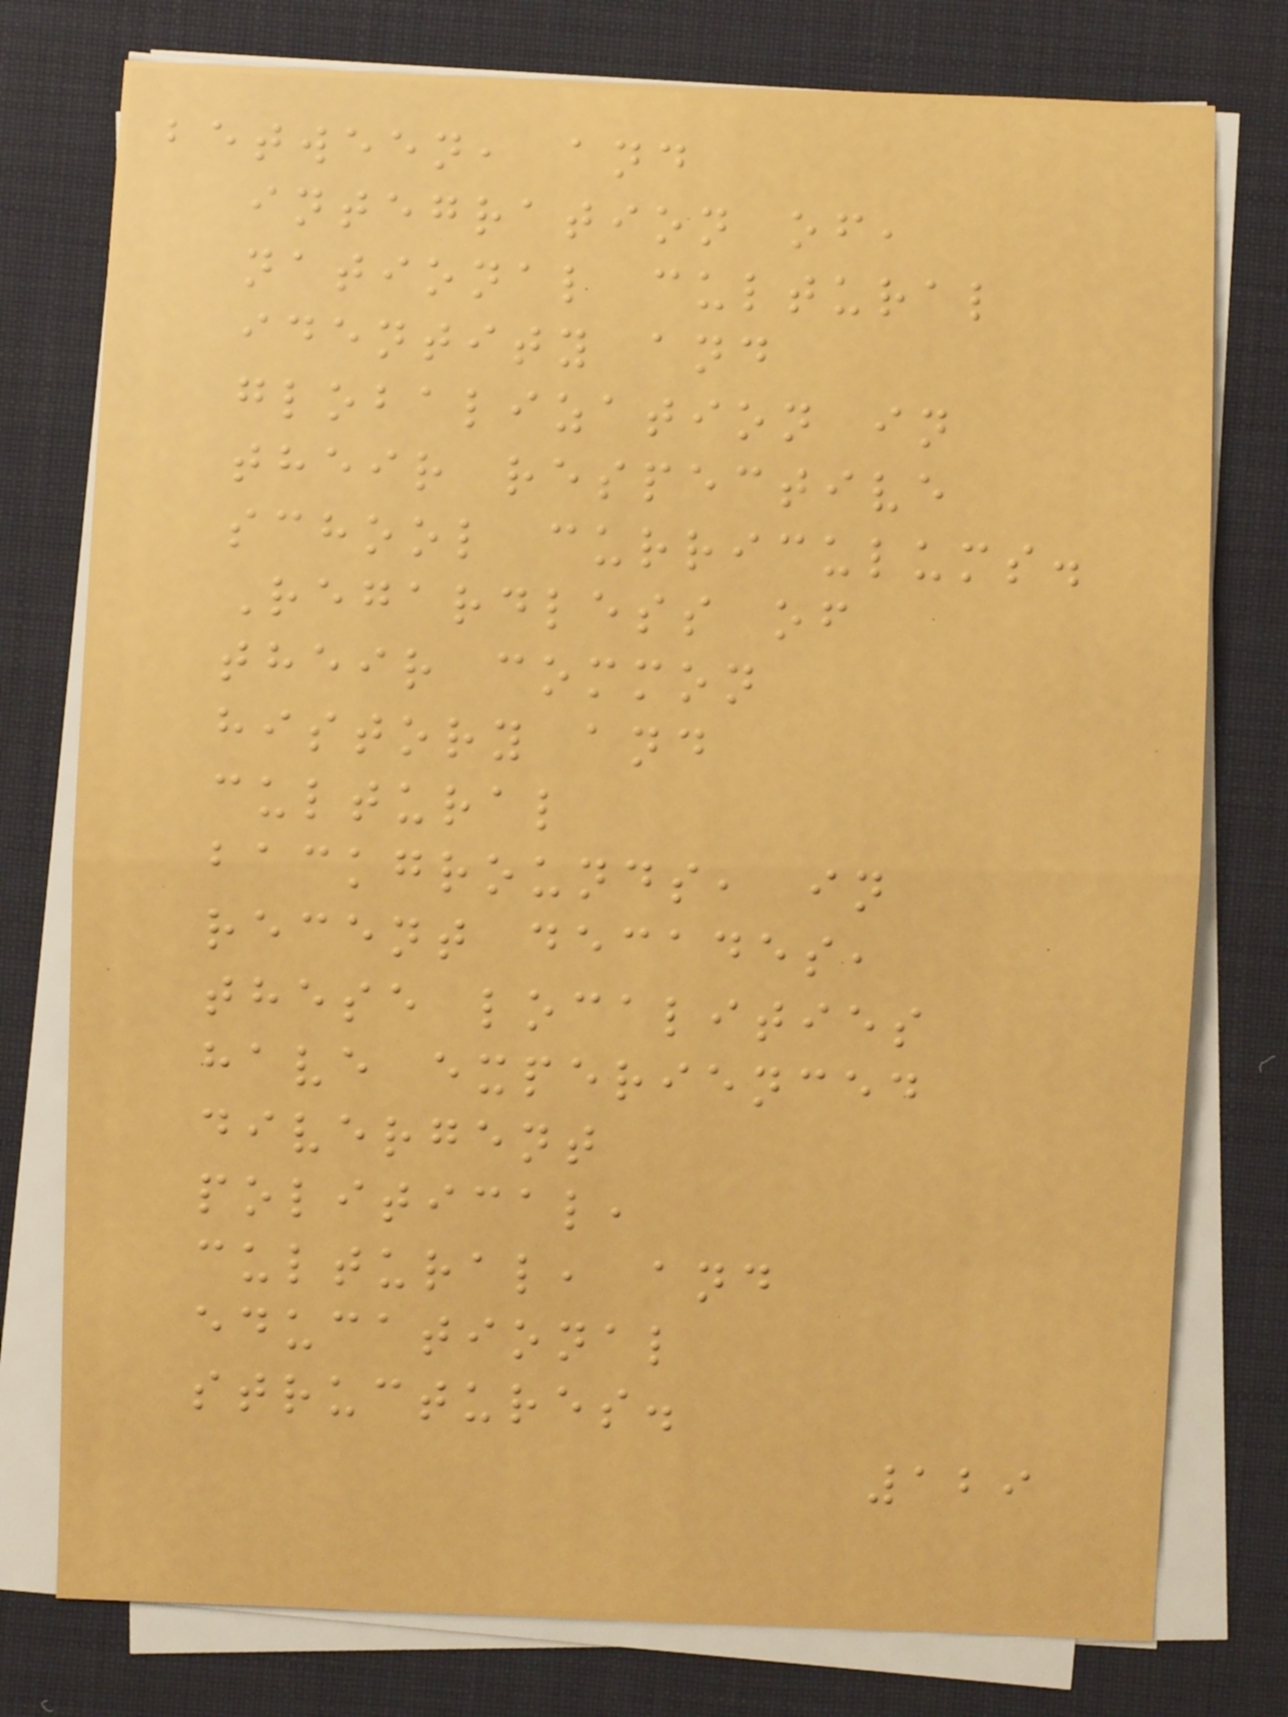between, and
integration of,
national cultural
identity and
globalization in
their respective
school curriculums.
Regardless of
their common
history and
cultural
backgrounds, in
recent decades,
these localities
have experienced
divergent
political,
cultural, and
educational
structures.
129
